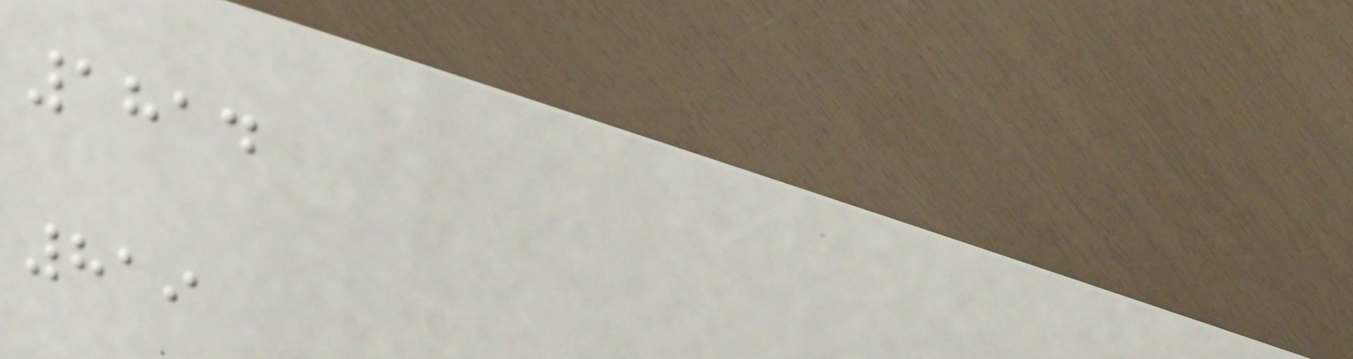1814
819
